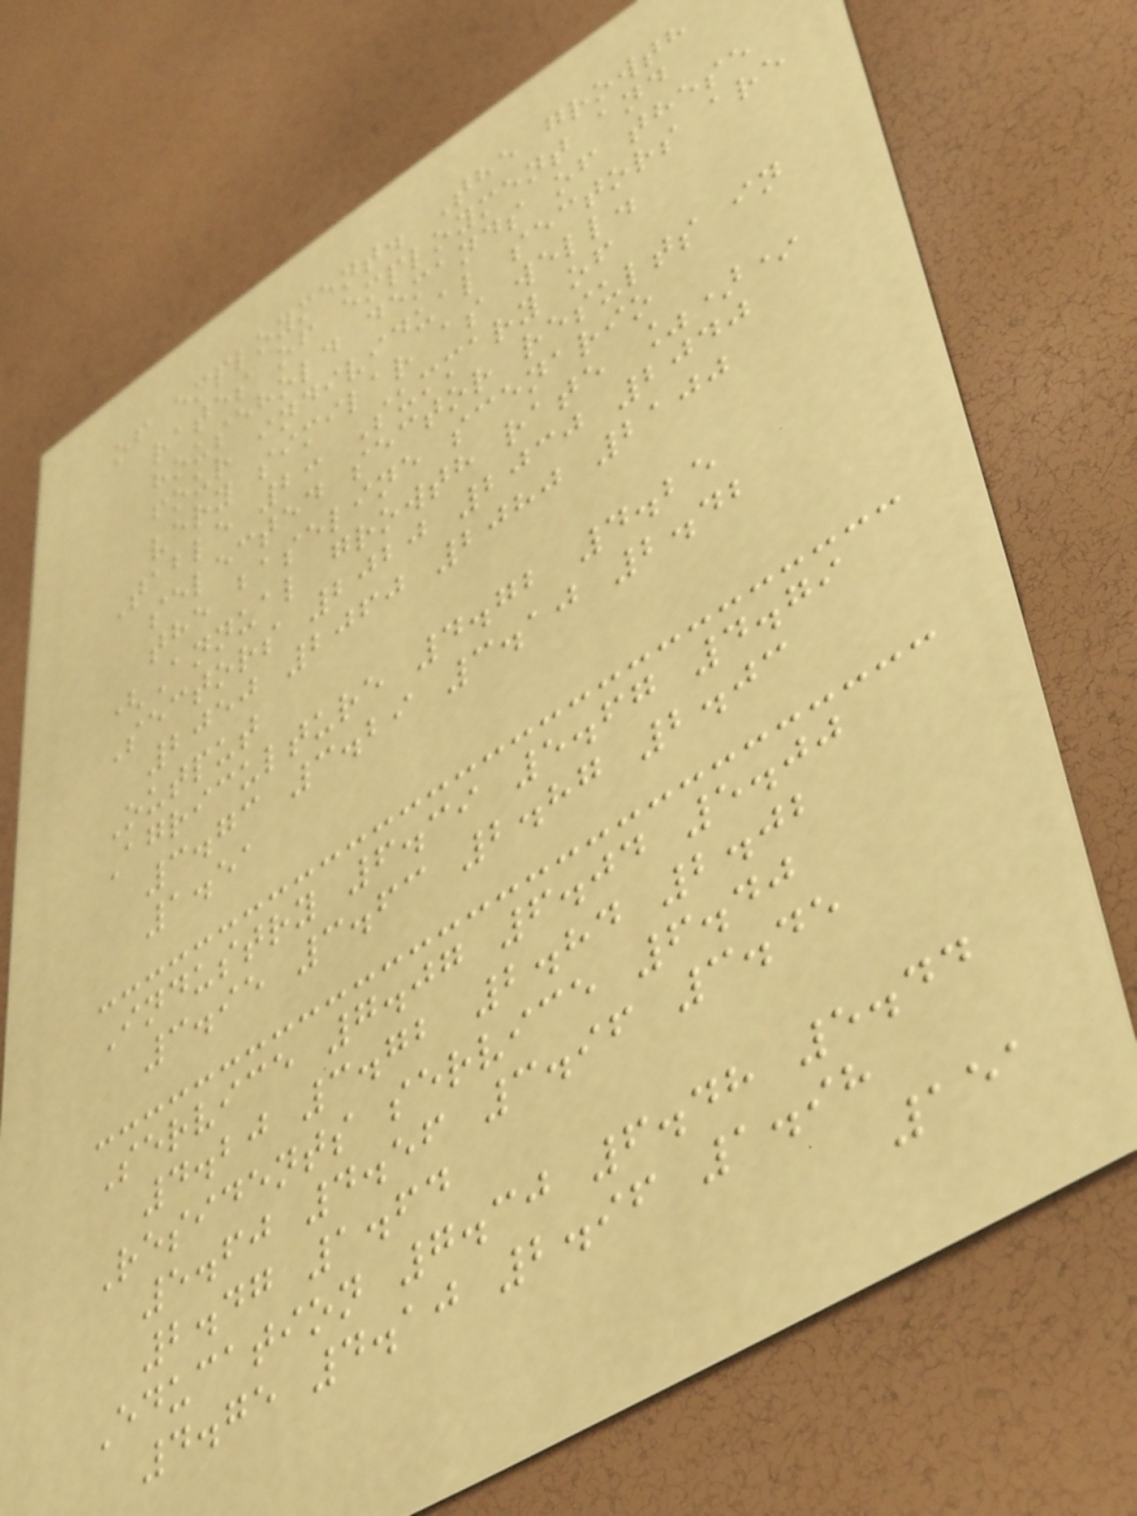of employment. The growth
rates of employment and
household demands of these
four individual sectors are
very similar as well.
Table 2: Summary of
selected sector results in
the baseline scenario
(Annual growth rate %)*
Sectors 2020 2030 2040
2050 2060 2080 2100
Output
Agriculture 4.72 4.25
3.73 3.29 3.10 2.42
1.51
Industry 6.39 5.67 4.79
3.95 3.63 2.87 2.03
Service 7.07 6.04 5.00
4.20 3.72 2.84 2.02
Residents service 6.40
5.60 4.56 3.96 3.45
2.47 1.64
Education 7.30 6.48 5.44
4.75 4.10 2.96 1.98
151
